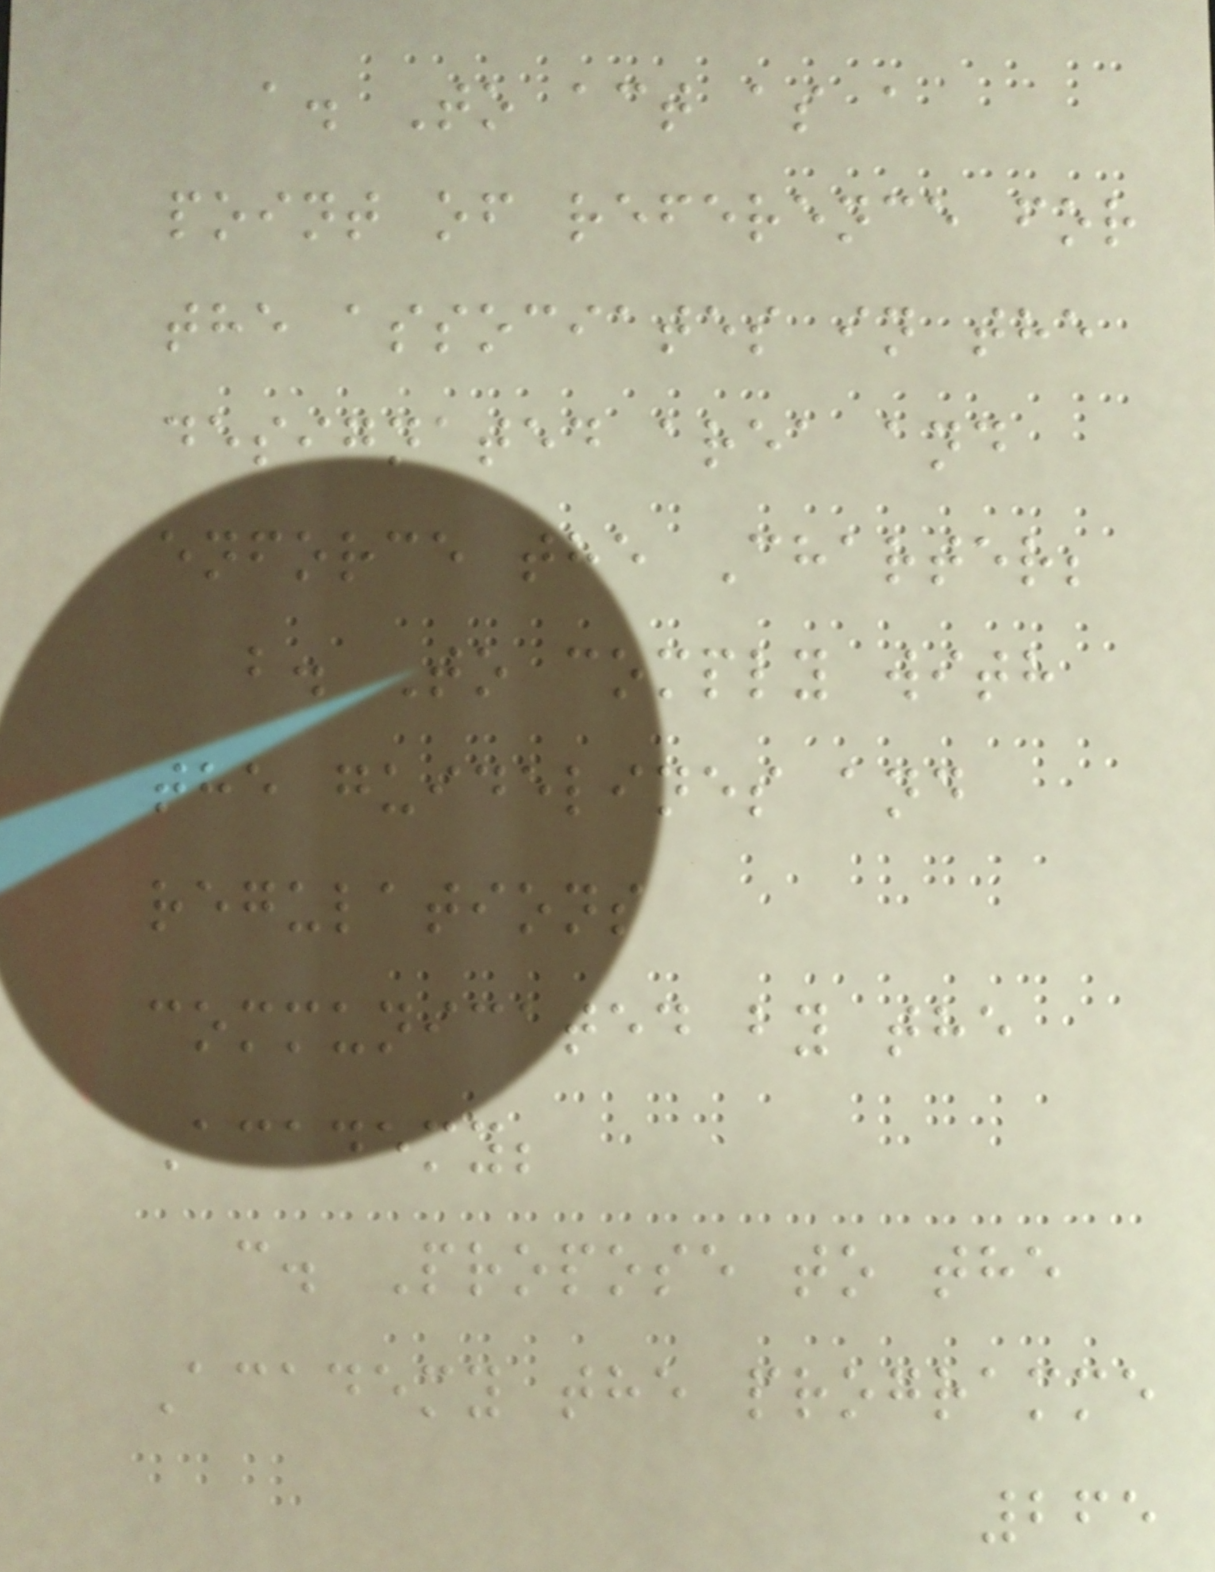a. To act as a
point of reference for
the associates in the
designated area and
enforce the Charter;
b. To comply with
the guidelines and
regulations
communicated by the
Academy;
c. Propose to the
Academy the programme
265
